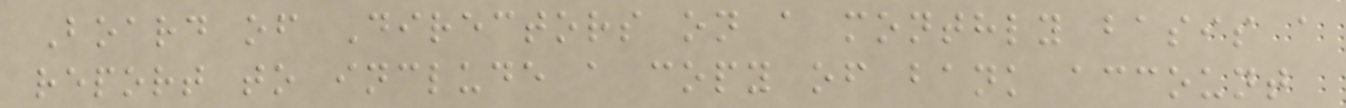Board of Directors on a monthly basis a
report to include a copy of bank account
